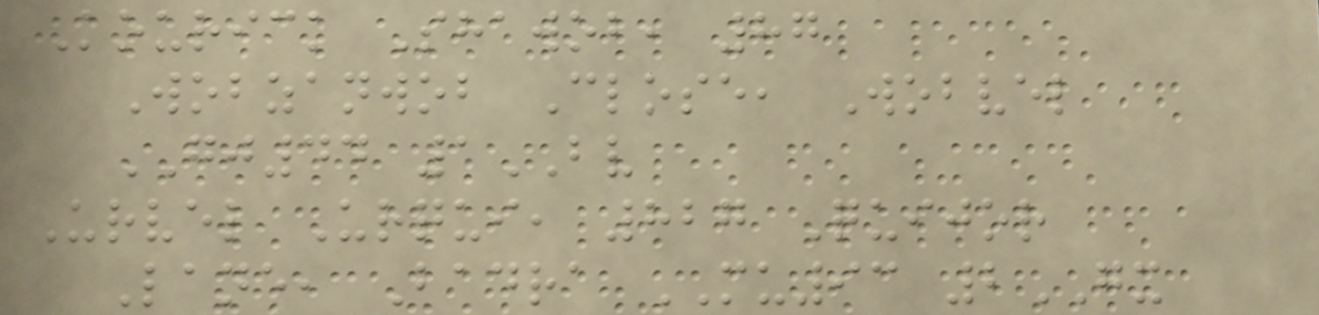Kourick Shawob, 87
Wobzanwob Close, Wobvel
GJ44 1BV
Urvel Urqui, 827 Quijor
Lane, Badra MU93 2GX
